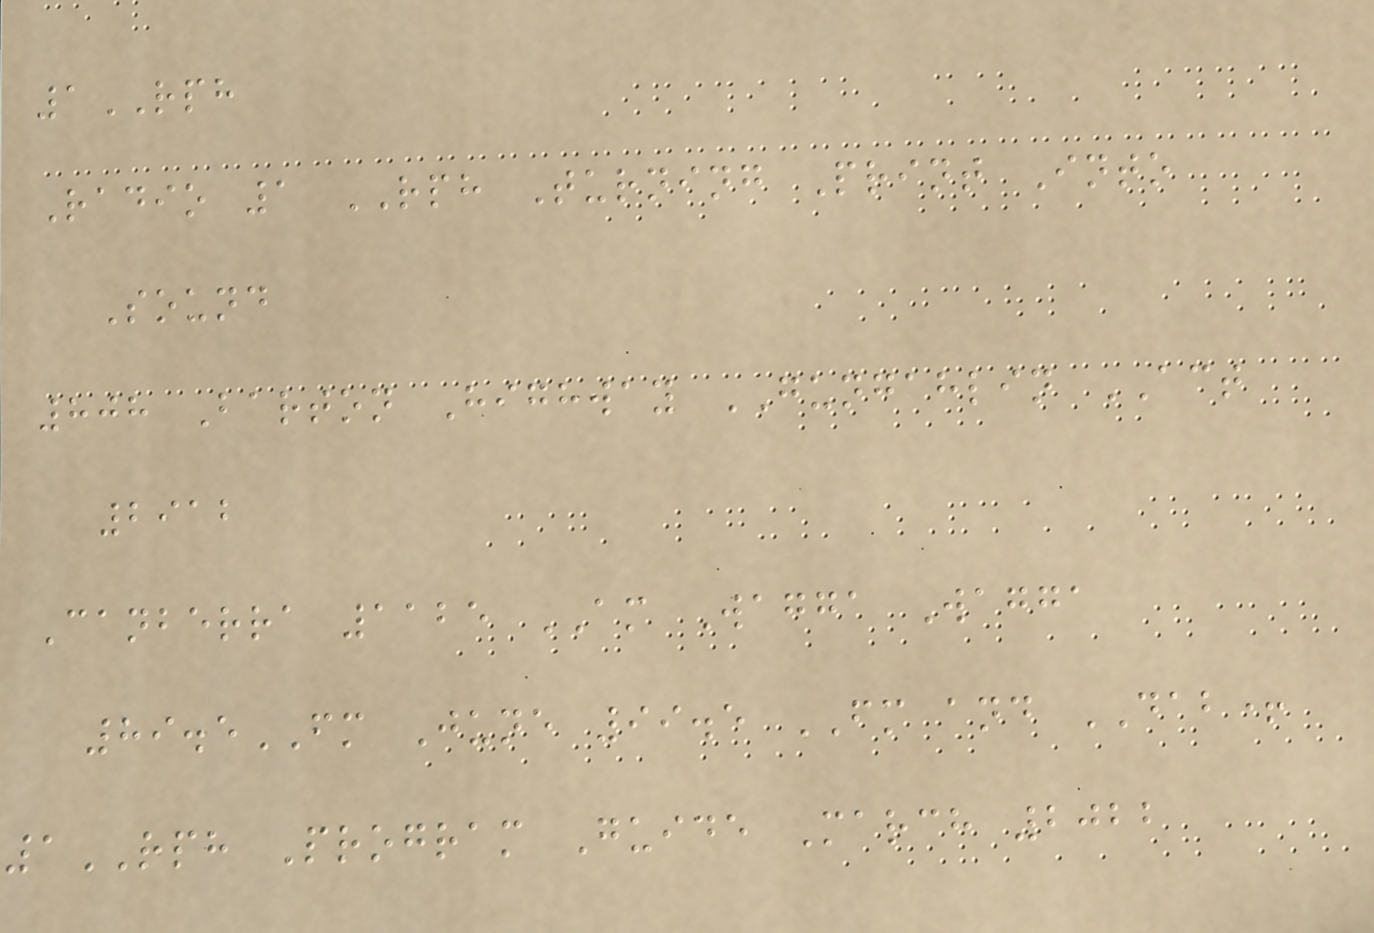1RPH
Radio 1 RPH Turning Print Into
Sound
808 Barton Highway GUNGAHLIN ACT
2912
Canberra 1125 AM Wagga Wagga
89.5FM June 99.5 FM and DAB+
1RPH Program Guide March 2022
